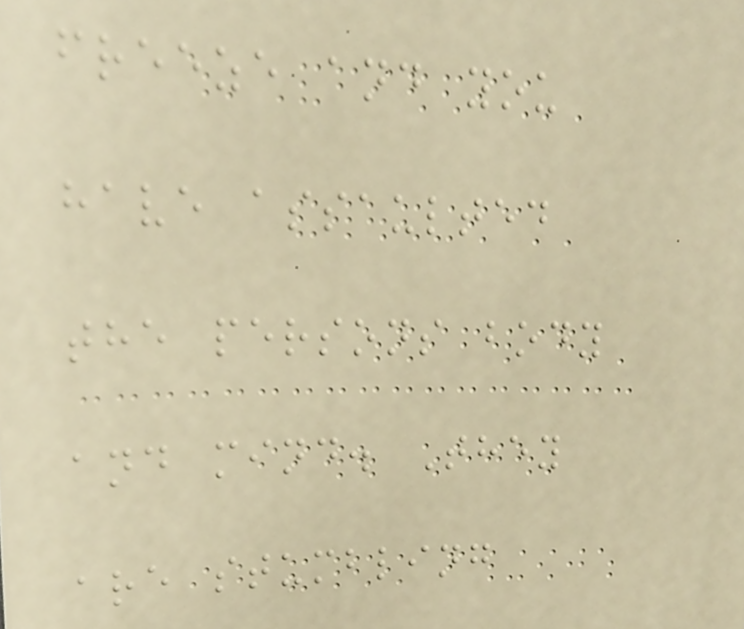freeze and you
have assaulted
the persons body
and mind. They
are stumbling
